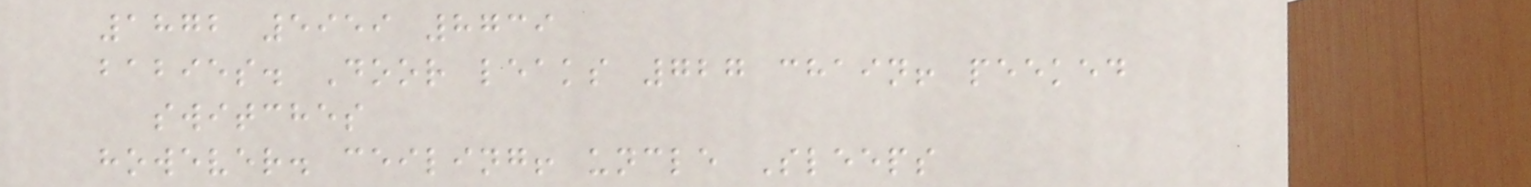1872 5959 8739
babies. Door leaks 727 chain! peeked
switches
however. ceiling! uncle Sleeps
